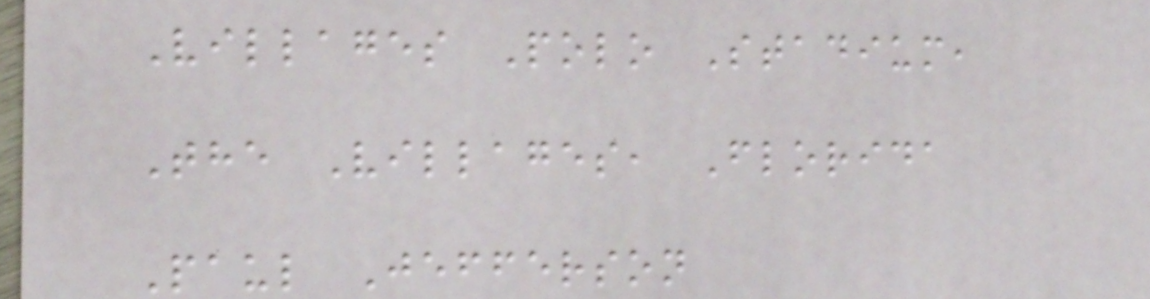Villages Polo Stadium,
The Villages, Florida
Paul Jefferson
